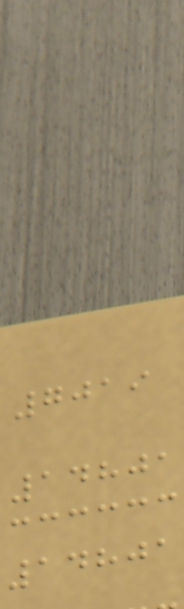7019
14801
14801
